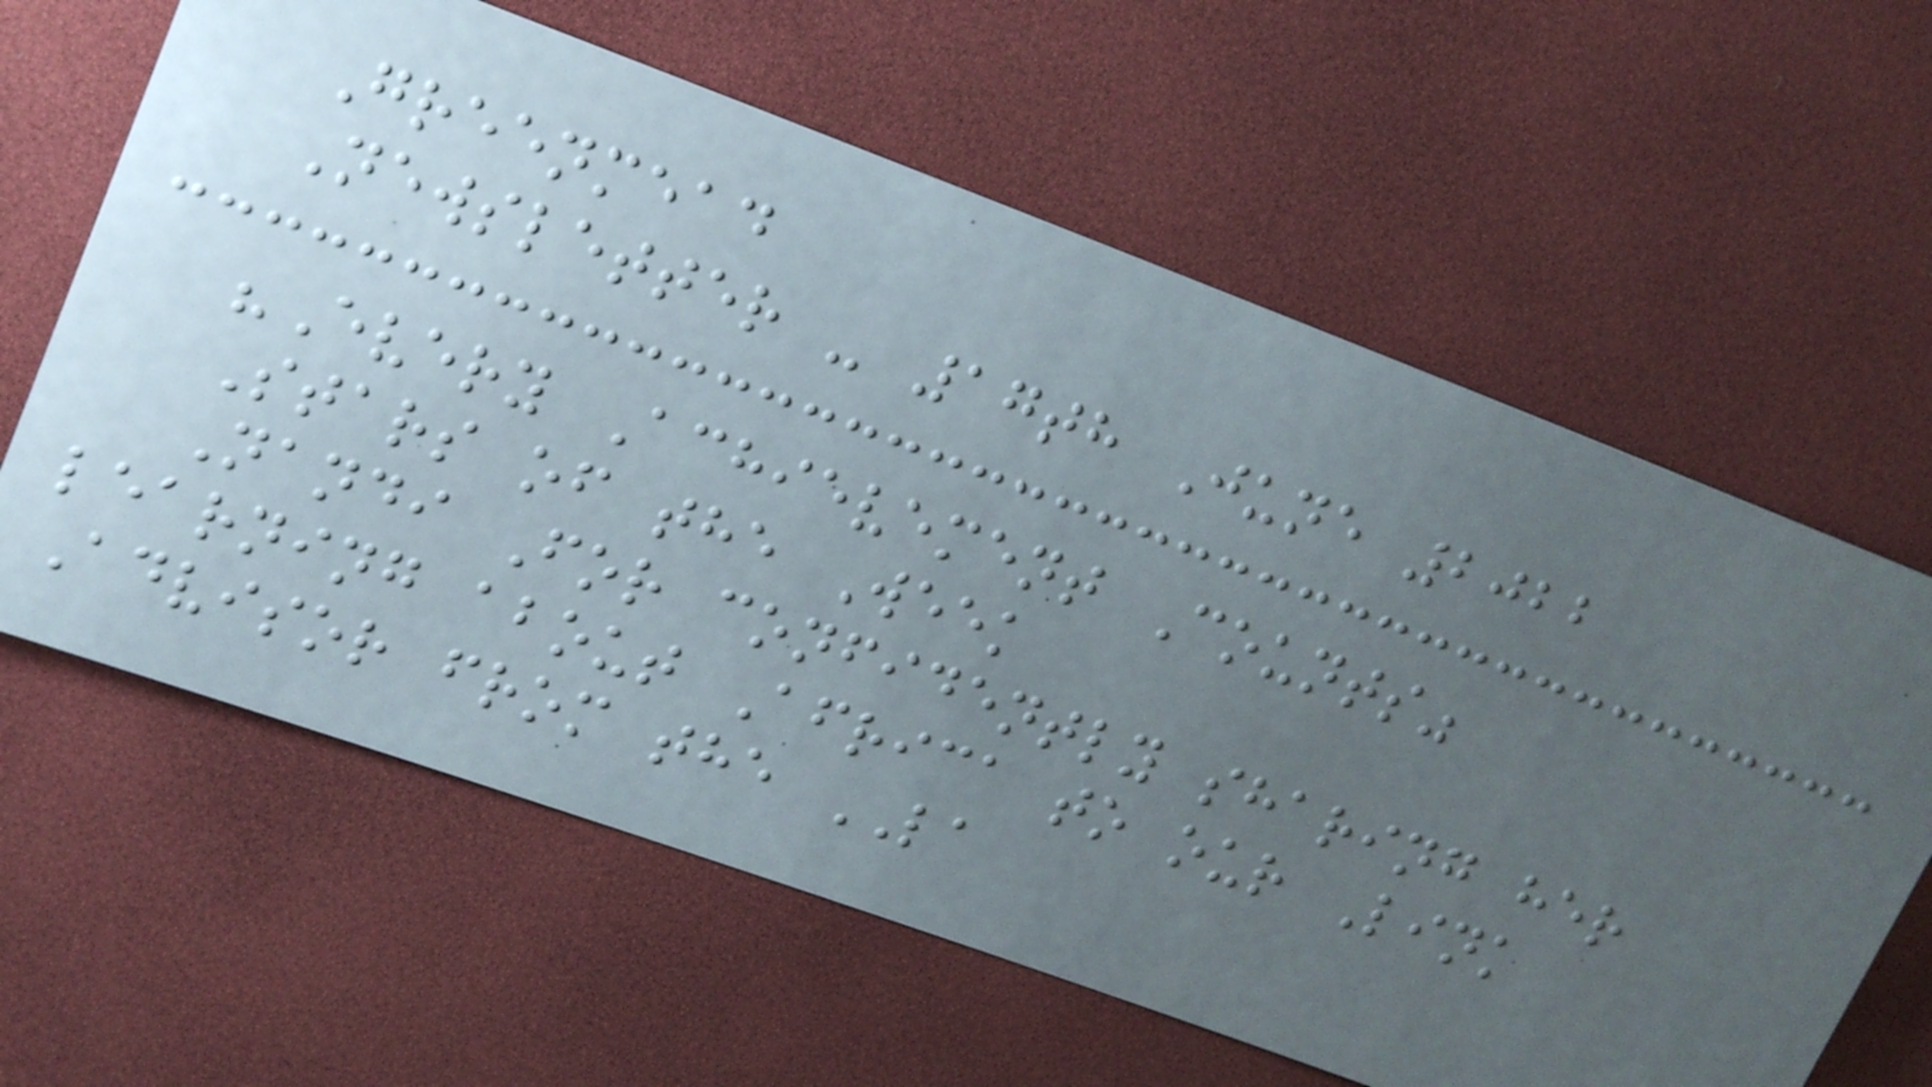Greenmead
Newsletter - 17th June 2022
"Every Achievement Counts"
Stars of the Week
Nandi For confidently sharing her
learning about Africa to our Link
Advisor from the LA
